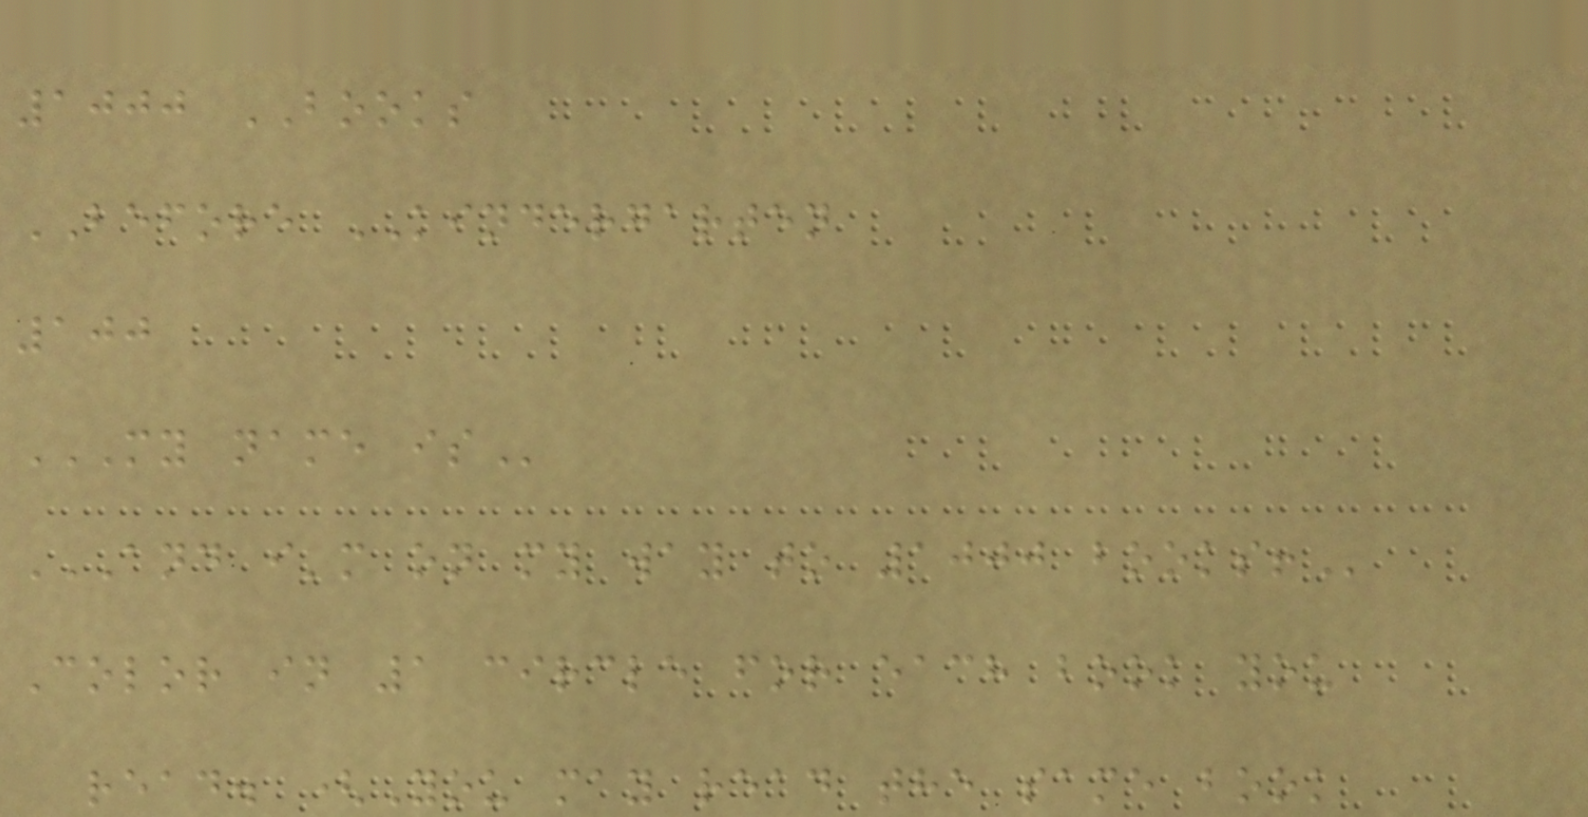1000 BOOKS
BEFORE KINDERGARTEN
100
MY NAME IS
AND I'M ON MY WAY TO 1000 BOOKS!
Color in 1 circle for each book you
read. (You may read the same book
